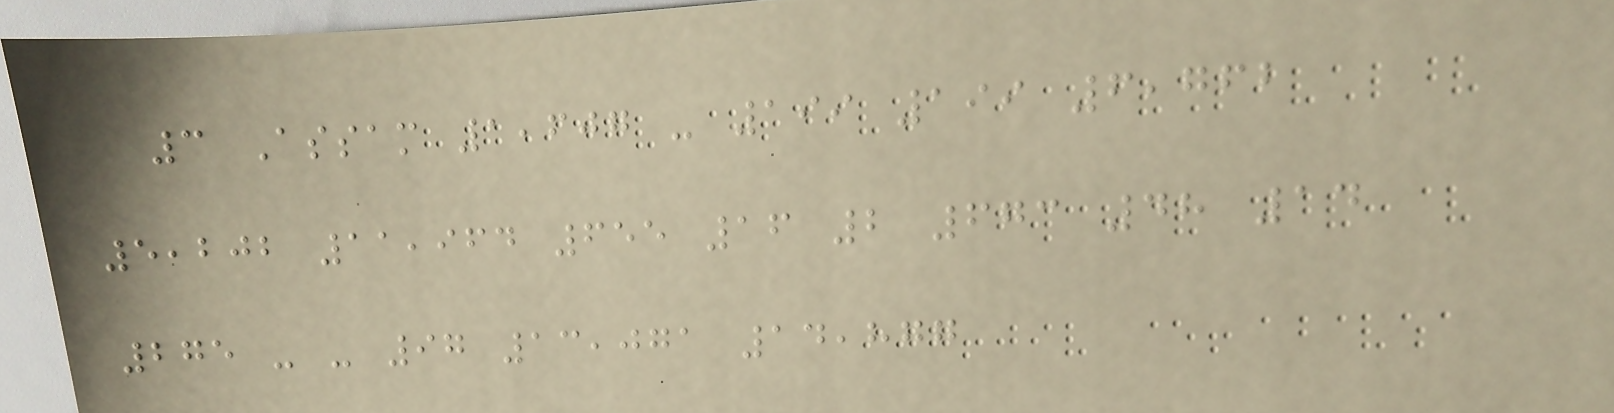3 Assam 1,607 - 199 199 6,762
5,202 11,964 655 16 2 673 48 14
275 - - 97 13,071 14,877
